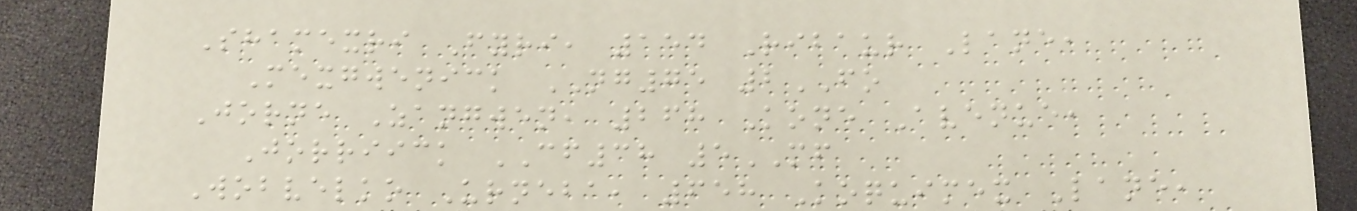Shamexri Fyri, 154 Ribaur Lane,
Mexgwenick NG75 2FO
Jorne Zangwen, 268 Kone Avenue,
Jorriick CF38 5MF
Wobvelko Urneba, 658 Koquimex Lane,
